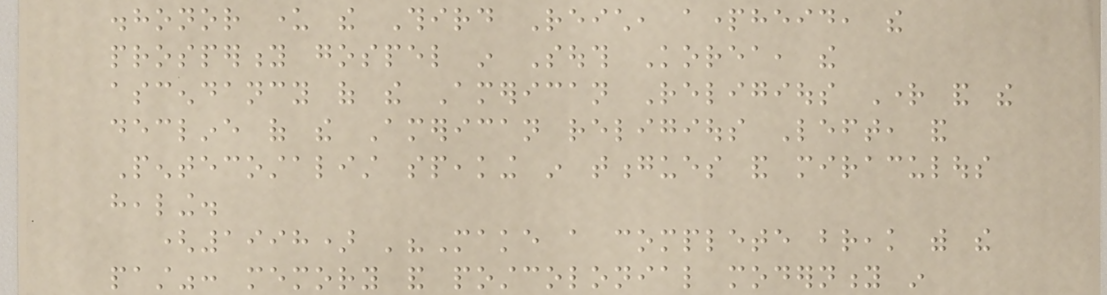dishonor under the Third Reich, apartheid, the
prosperity gospel in South Korea, the
ascendancy of the American Religious Right and the
decline of the American religious Left, and
Pentecostalist speaking in tongues and miraculous
healing.
(1998) '"Make a complete break with the
past": memory and postcolonial modernity in
